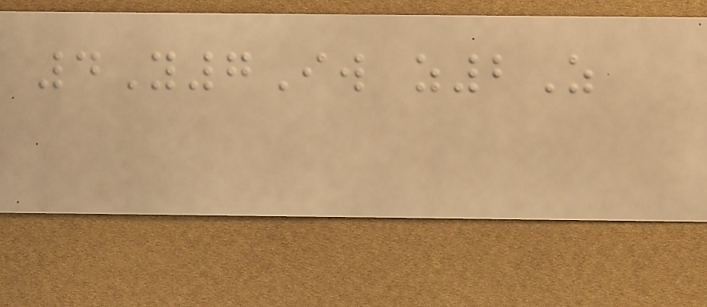4Y7Iw z2Z
